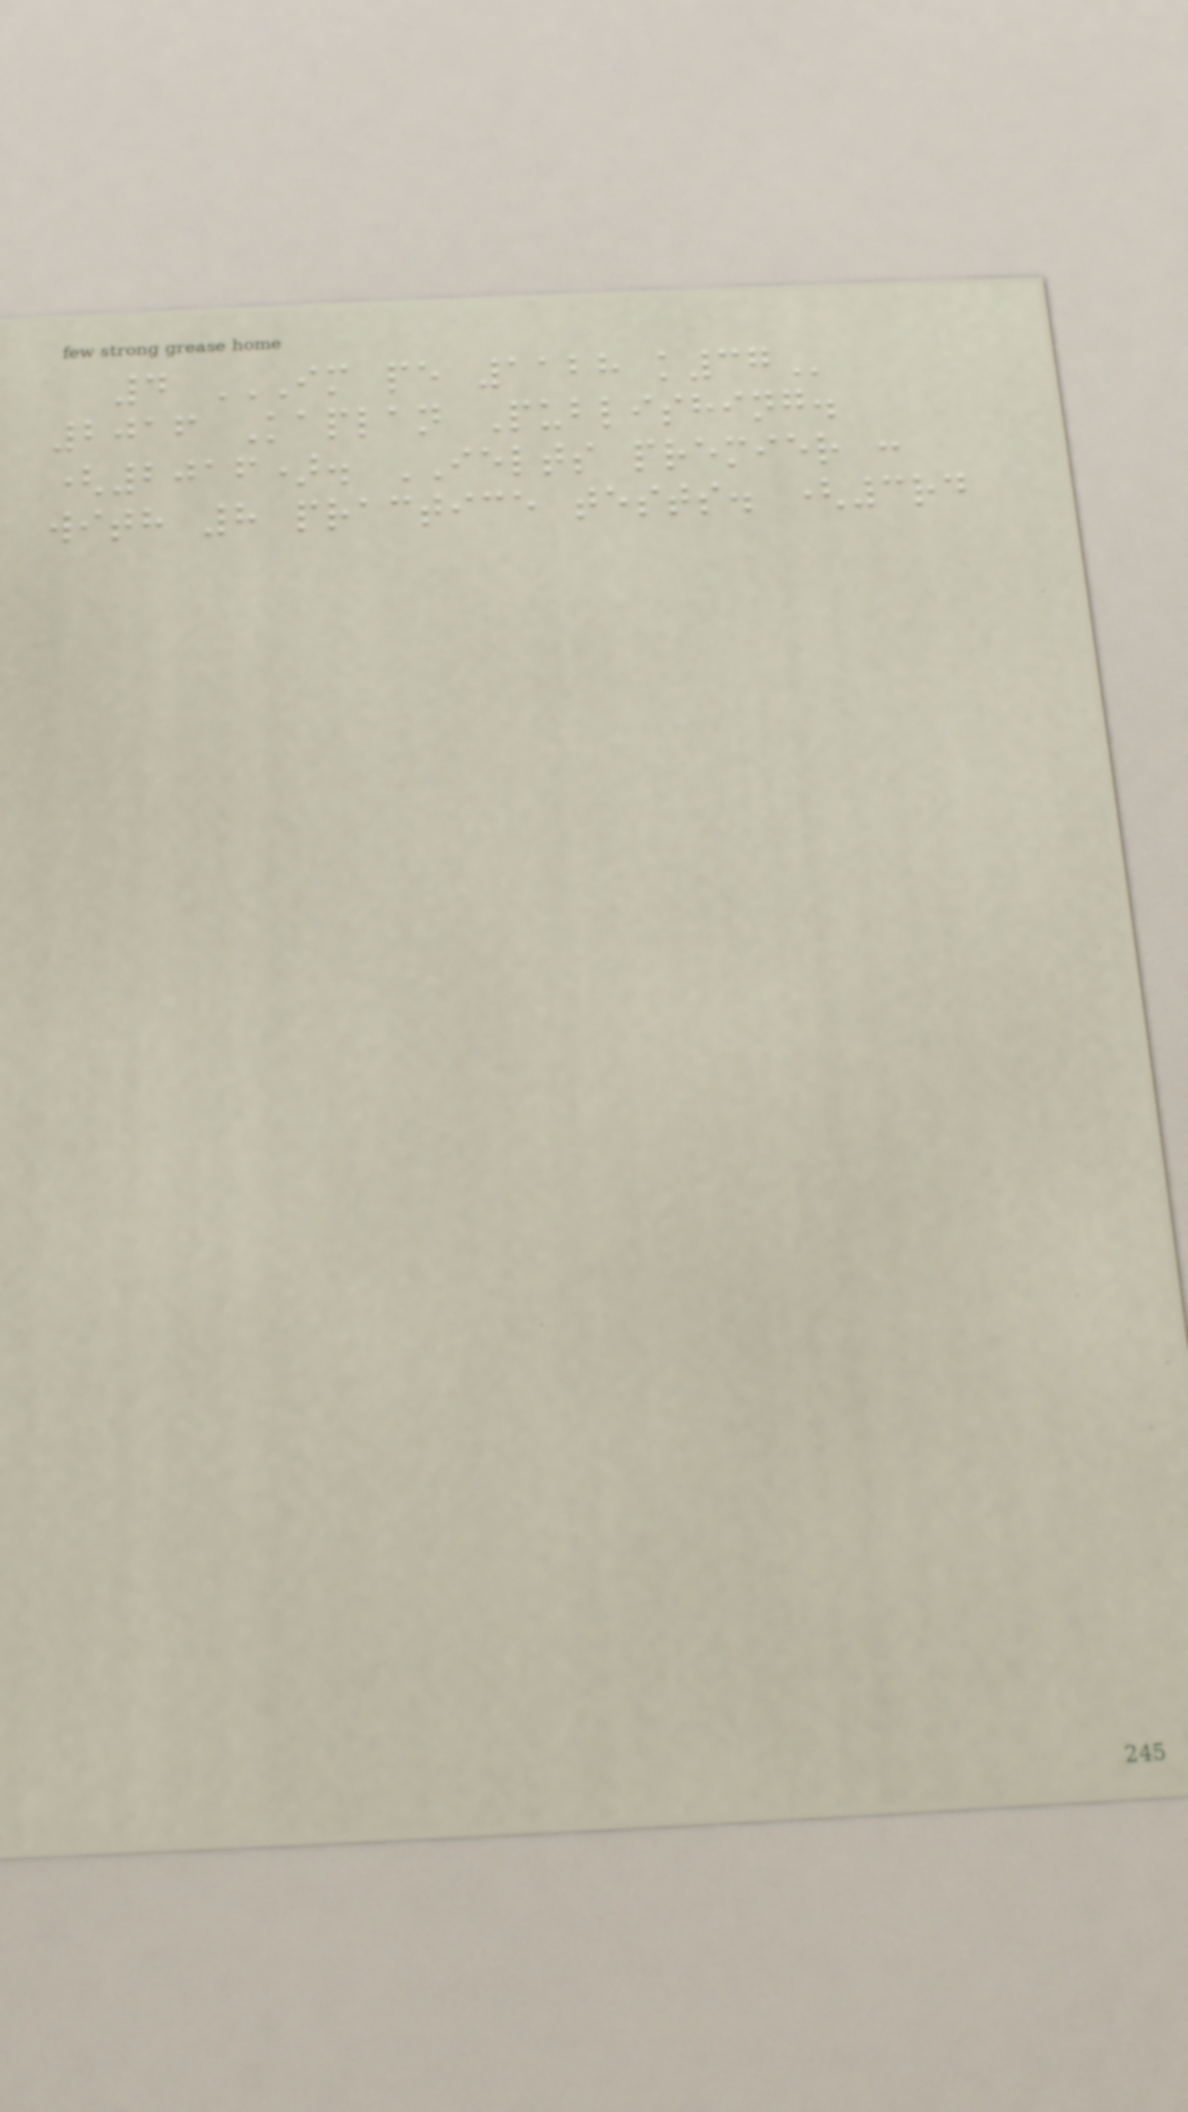4 IM PE 1128 K37
2016 Kaplan Publishing.
(2016). IELTS premier :
with 8 practice tests. (3rd
